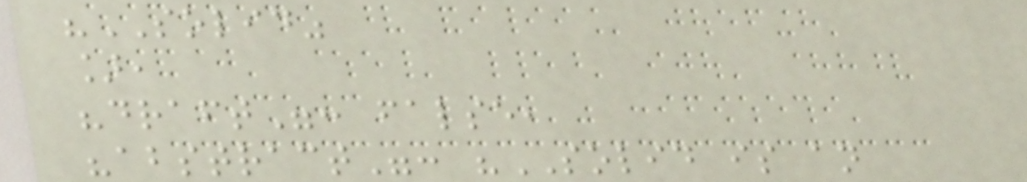"SOLID"
],
"draft": false,
"abstract": "SOLID is an
